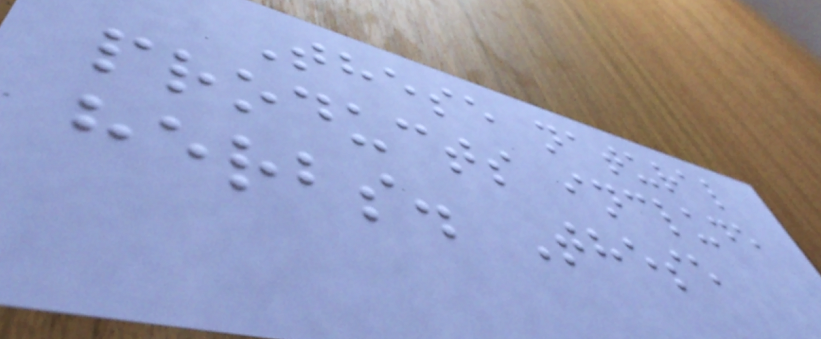These natural
products include
herbs. These
